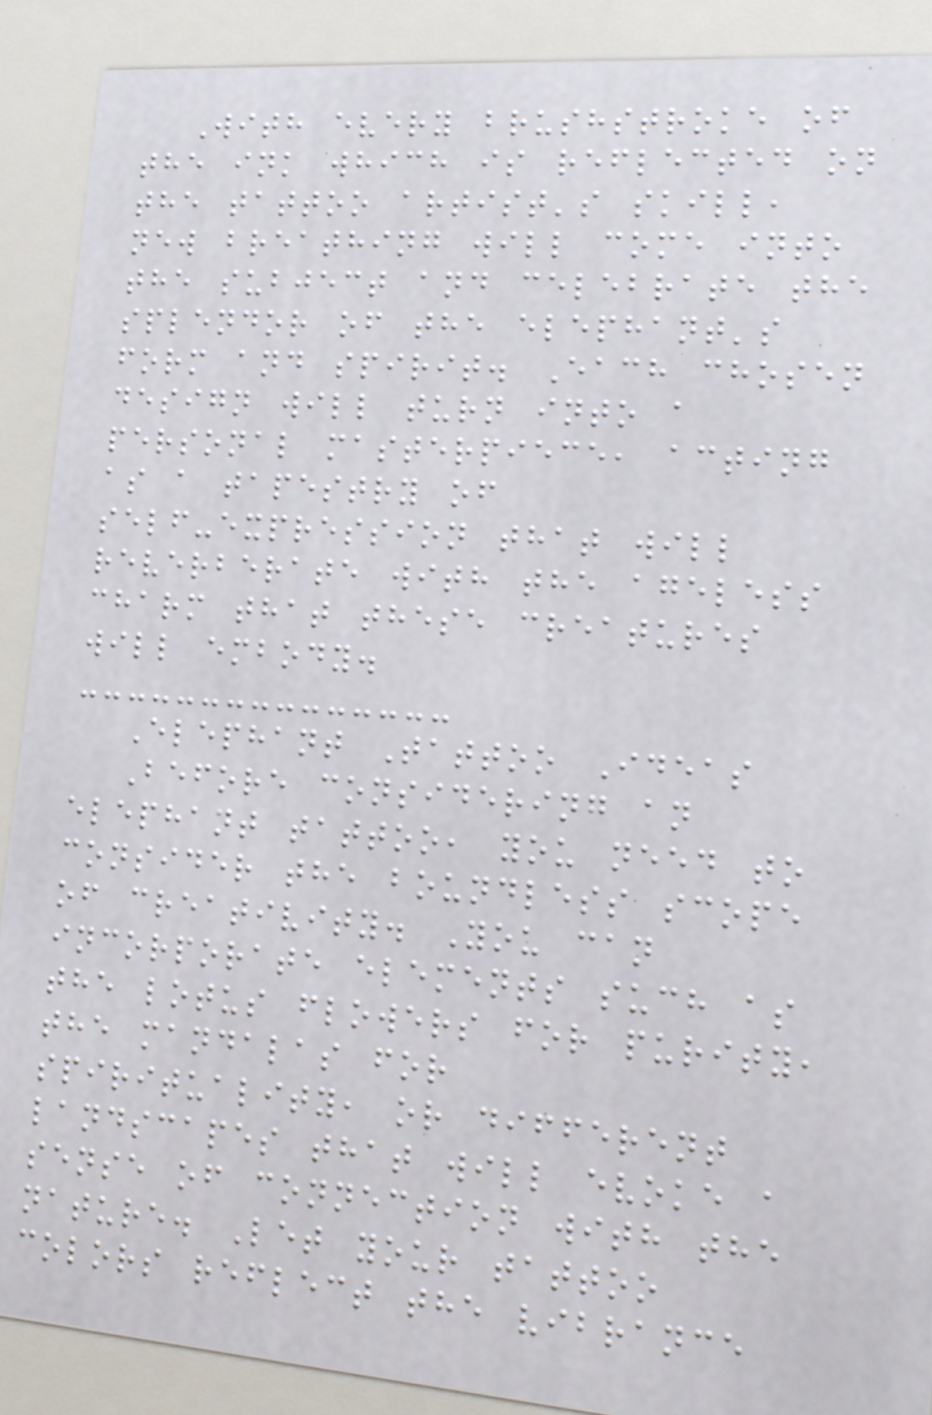With every brushstroke of
the ink which is reflected on
the tattoo artist's skill,
new breathing will come into
the subject and celebrate the
splendor of the elephant's
form and spirit. Each chosen
design will turn into a
personal masterpiece, acting
as a tapestry of
self-expression that will
reverberate with the ageless
charm that these creatures
will embody.
Elephant Tattoo Ideas
Before considering an
elephant tattoo, you need to
consider the boundless scope
of creativity. You can
incorporate elements such as
the lotus flowers for purity,
the mandalas for
spirituality, or different
landscapes that will evoke a
sense of connection with the
nature. Let your tattoo
colors reflect the vibrance
